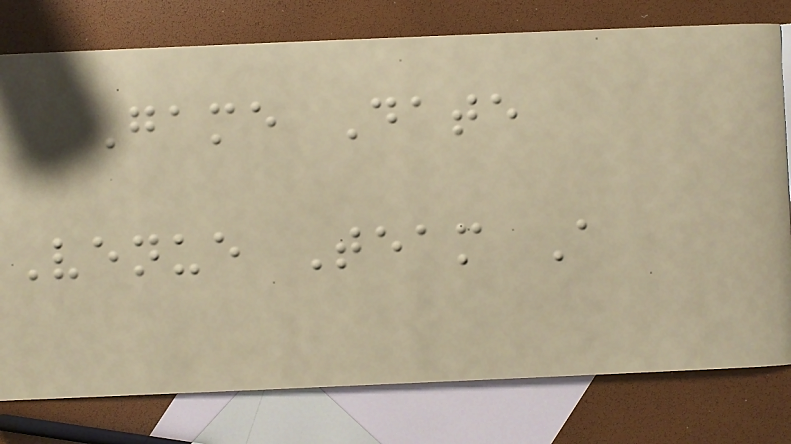Game Date
Venue Team A
